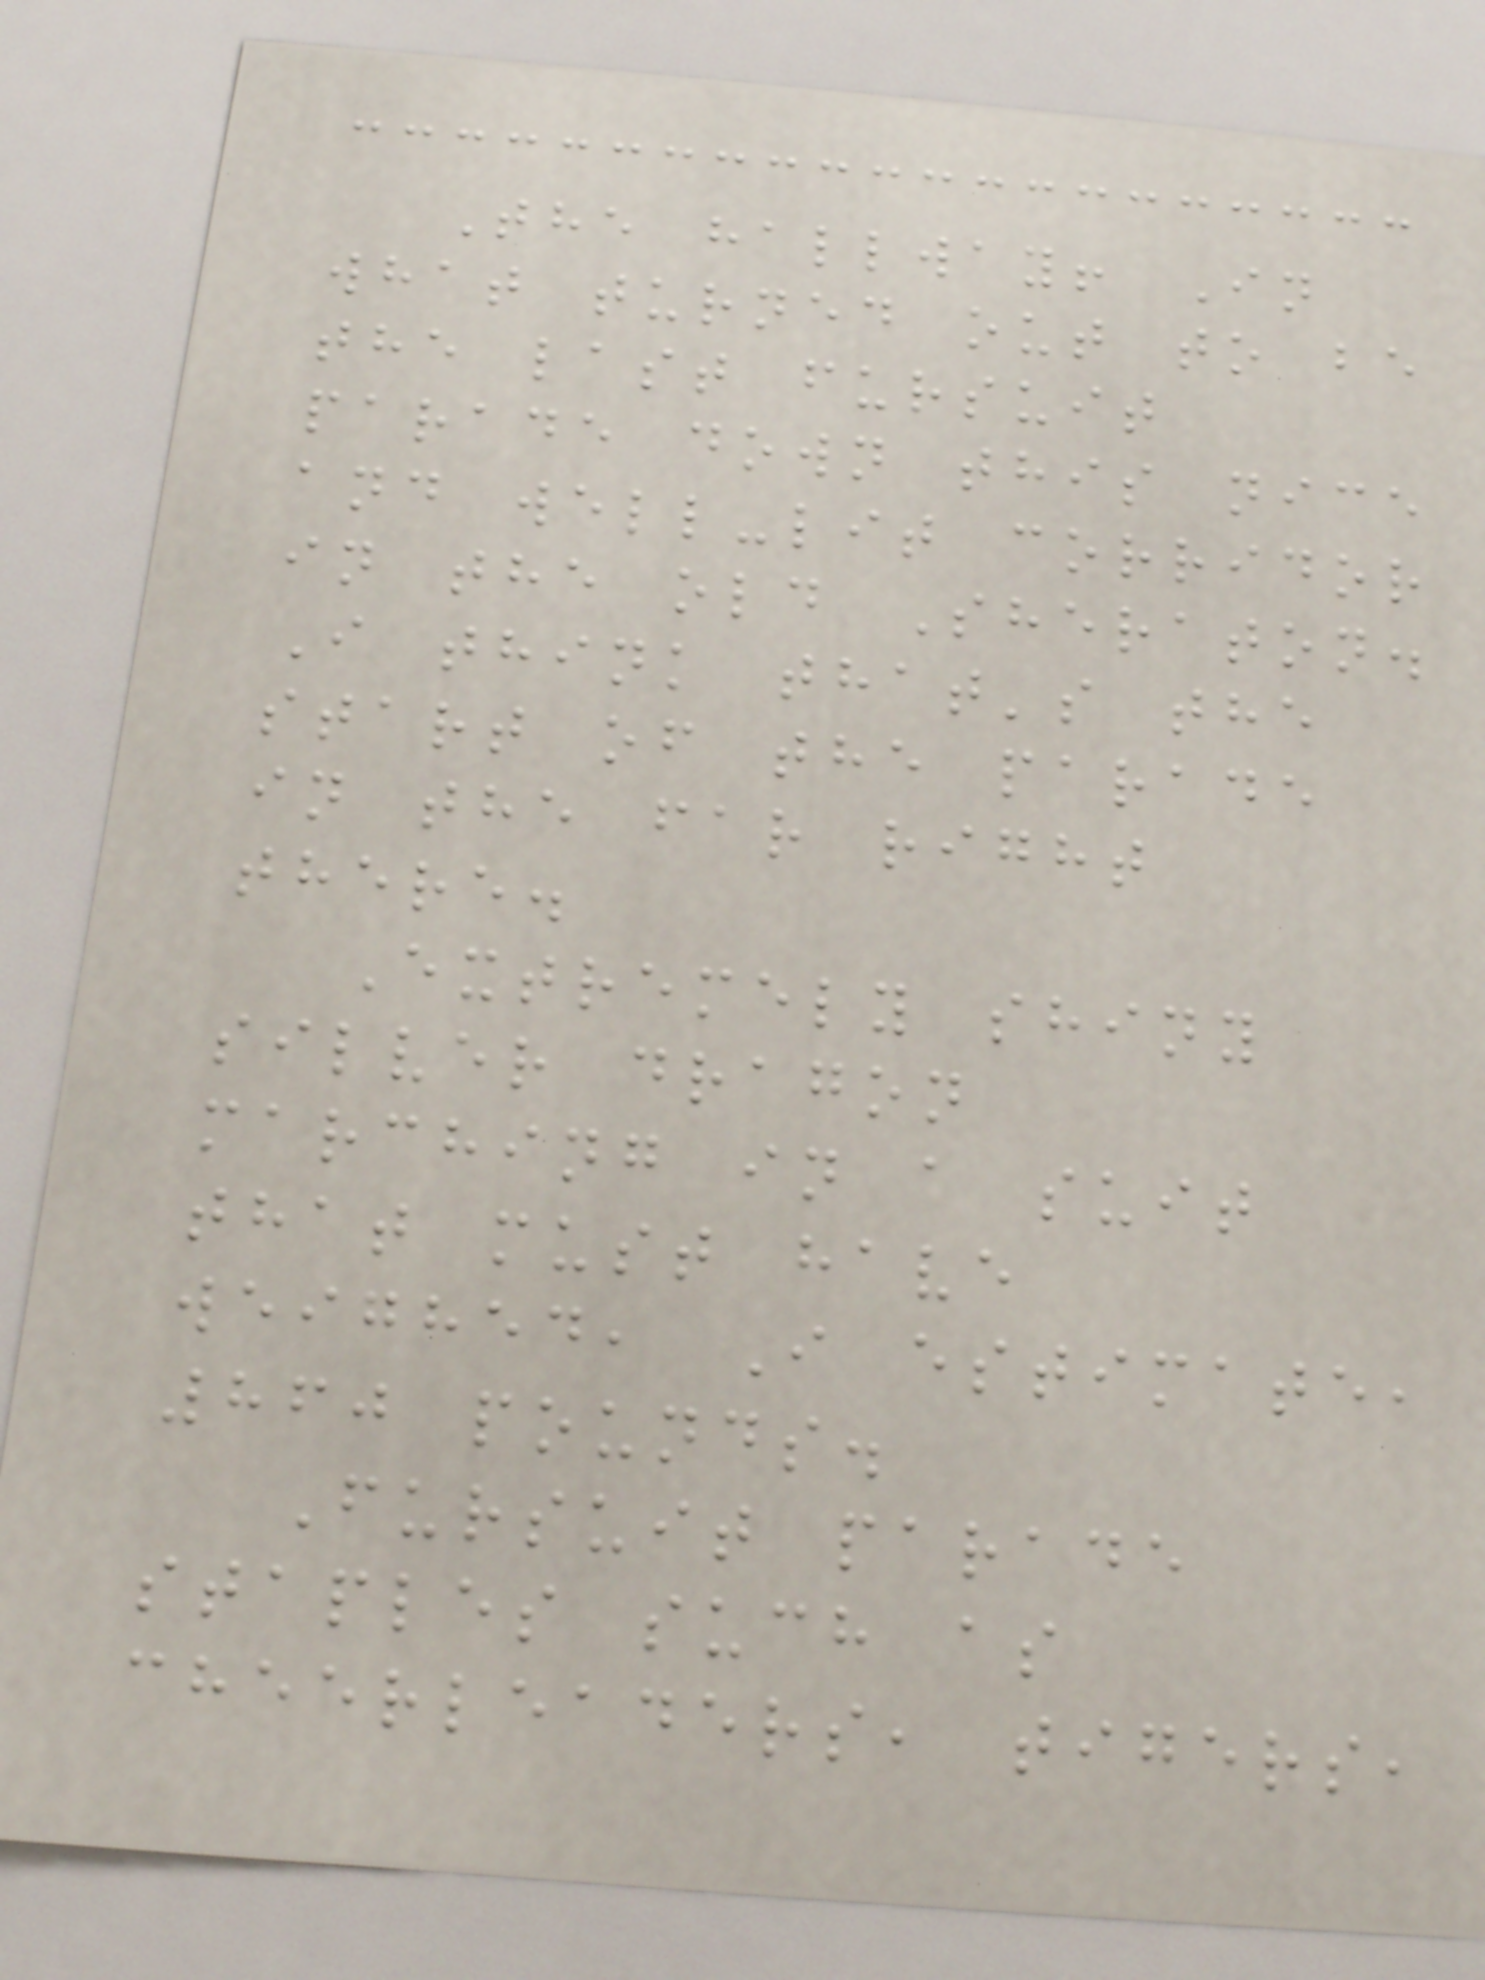The hallway! In
what turned out to be
the last fursuit
parade down this nice
and well-lit corridor
in the old Sheraton.
I think that's the
start of the parade
in the far right
there.
Extremely shiny
silver dragon
marching in a suit
that must have
weighed, I estimate,
860 pounds.
Fursuit parade
staples such as
cheerleaders, tigers,
